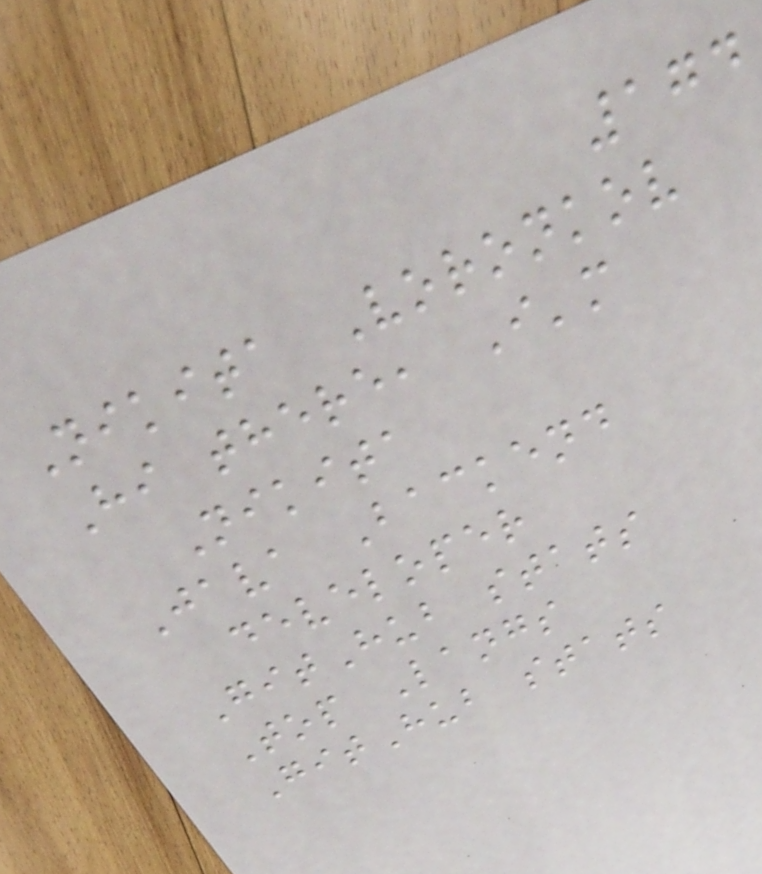174
Nikita Voronkov
Hi there, I'm
Nikita
Java Backend
developer
GitHub stats
Top Langs
GitHub stats
